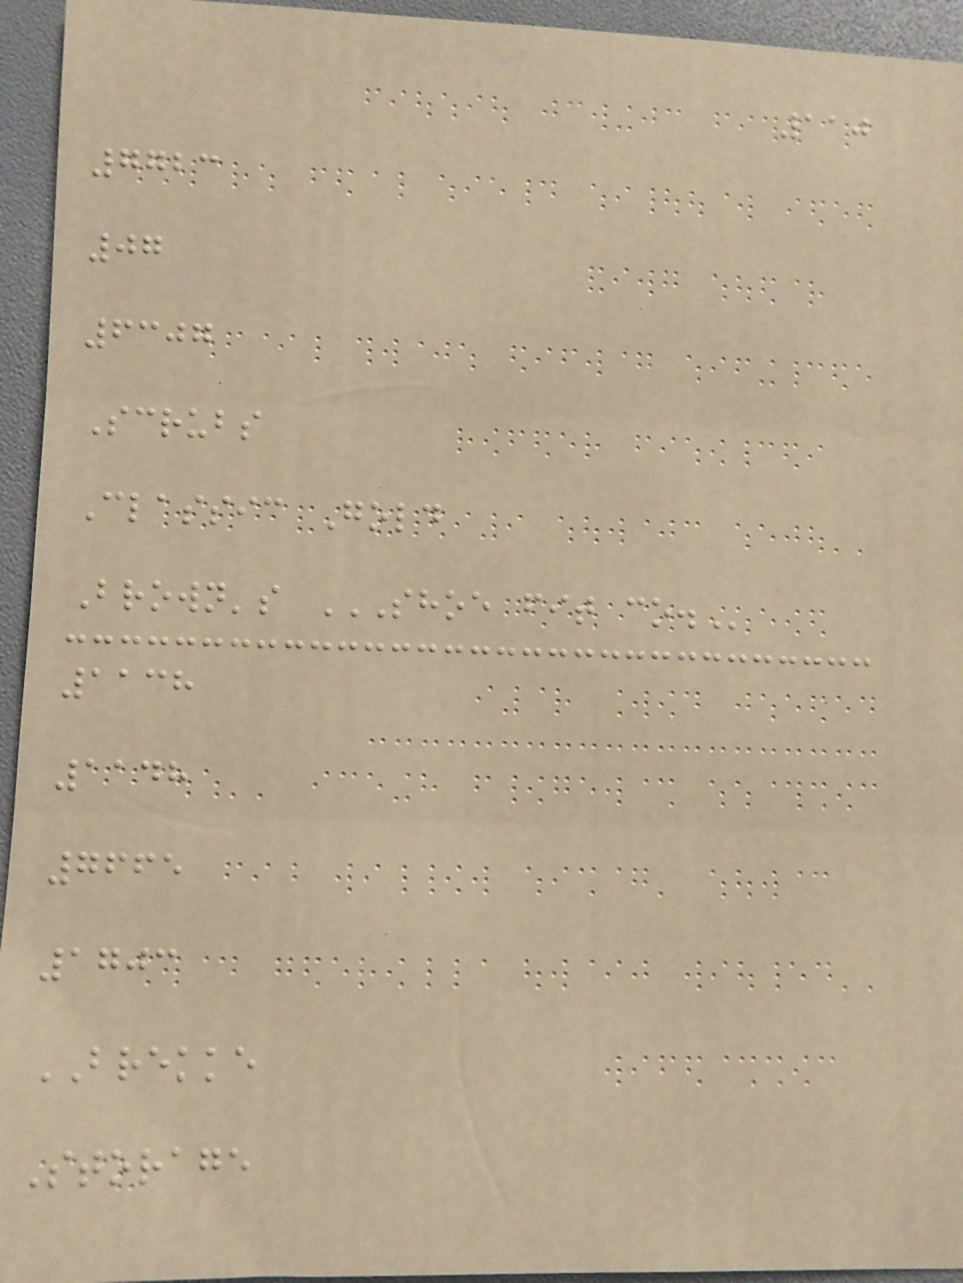110
7723
07
6307
Scrubs
Classic Gold
Brown's SHOE FIT CO.
1138
1148
7665
1703
BREKKE
Storage
